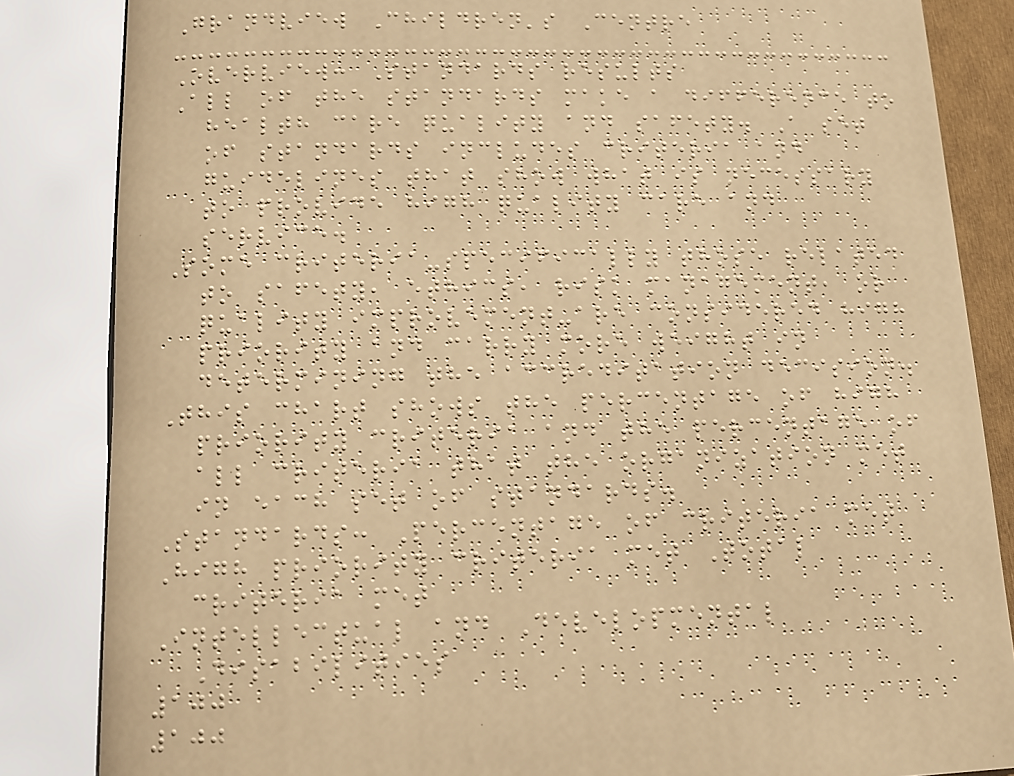Grandview Children's Centre
Overview: Standards results
All of the standards make a difference to
health care quality and safety. A set
of standards includes criteria and
guidelines that show what is necessary
to provide high quality care and
service.
Some criteria-specifically those related
to safety, ethics, risk management, or
quality improvement-are considered high
priority and carry more weight in
determining the accreditation decision.
This chart shows the percentage of high
priority criteria and the percentage of
all criteria that the organization met
in each set of standards.
Standards: Percentage of criteria met
High priority criteria met Total
criteria met
Intellectual and Developmental
Disabilities
100
100
